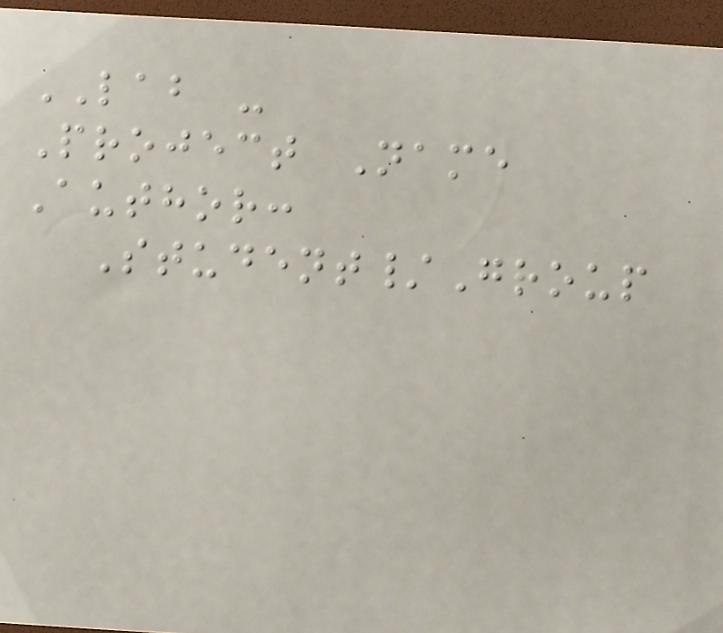LAB -
Project Name
Author:
Student/Group
